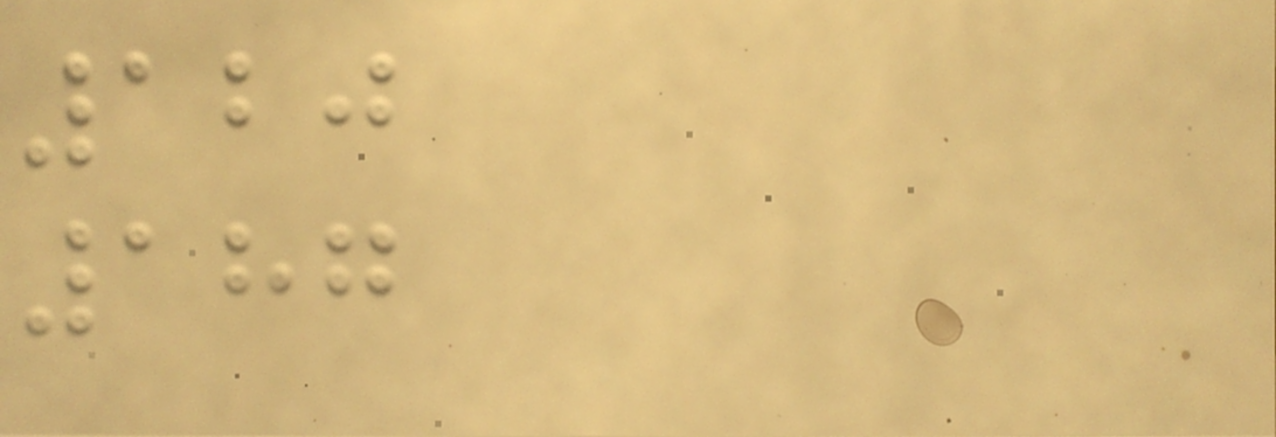120
187
